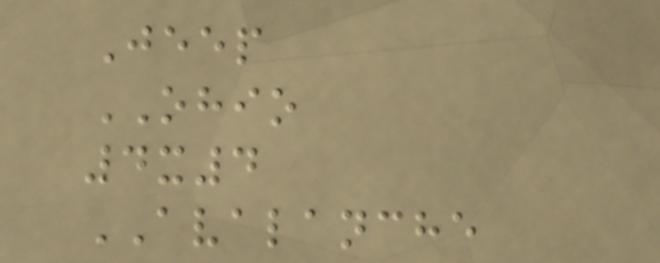Jeep
OHIO
4x4
AVALANCHE
